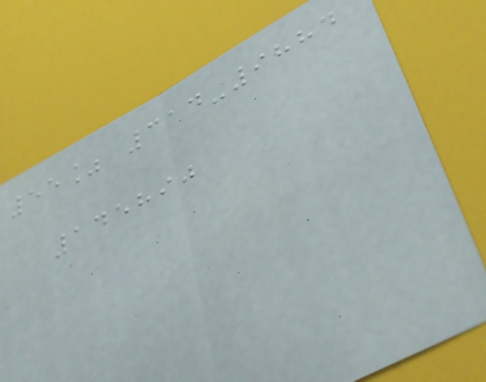55% 314-9884
145890
